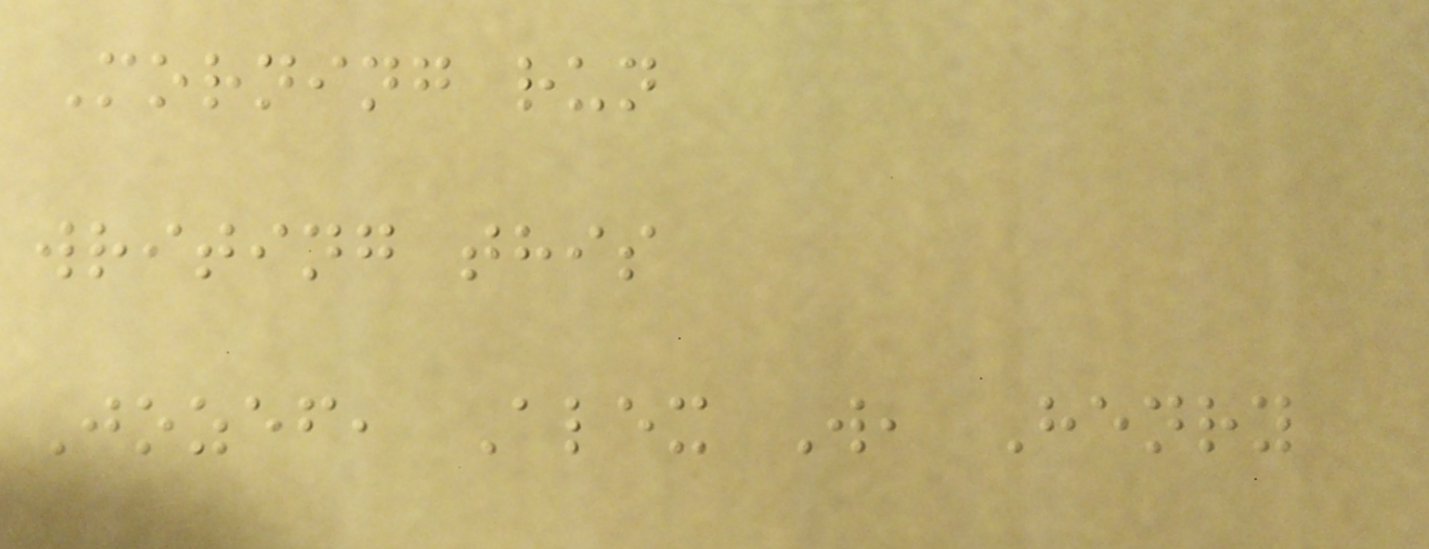Morning run
writing this
Jozef, Alex W, Henry
